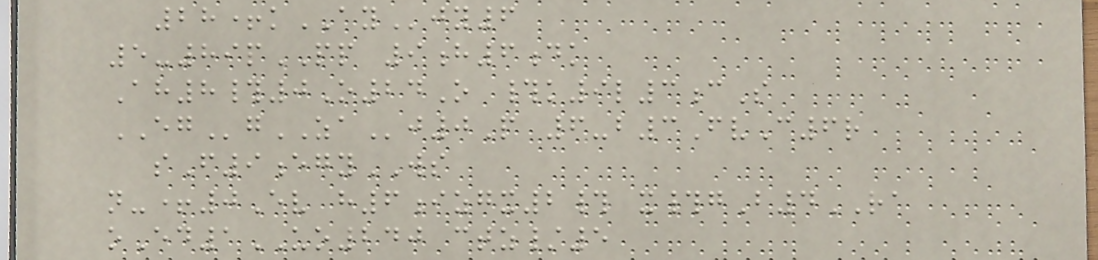28+kAYjy6
5-89pPP 9h6dk
Ah8#0O24O #k9l3cS
EGgZAj0P 6-b3FvC6r
sF9egyWS
n-+0Ev h6izgx2# x#gB4RA
oEd1UO240 ctz/5
